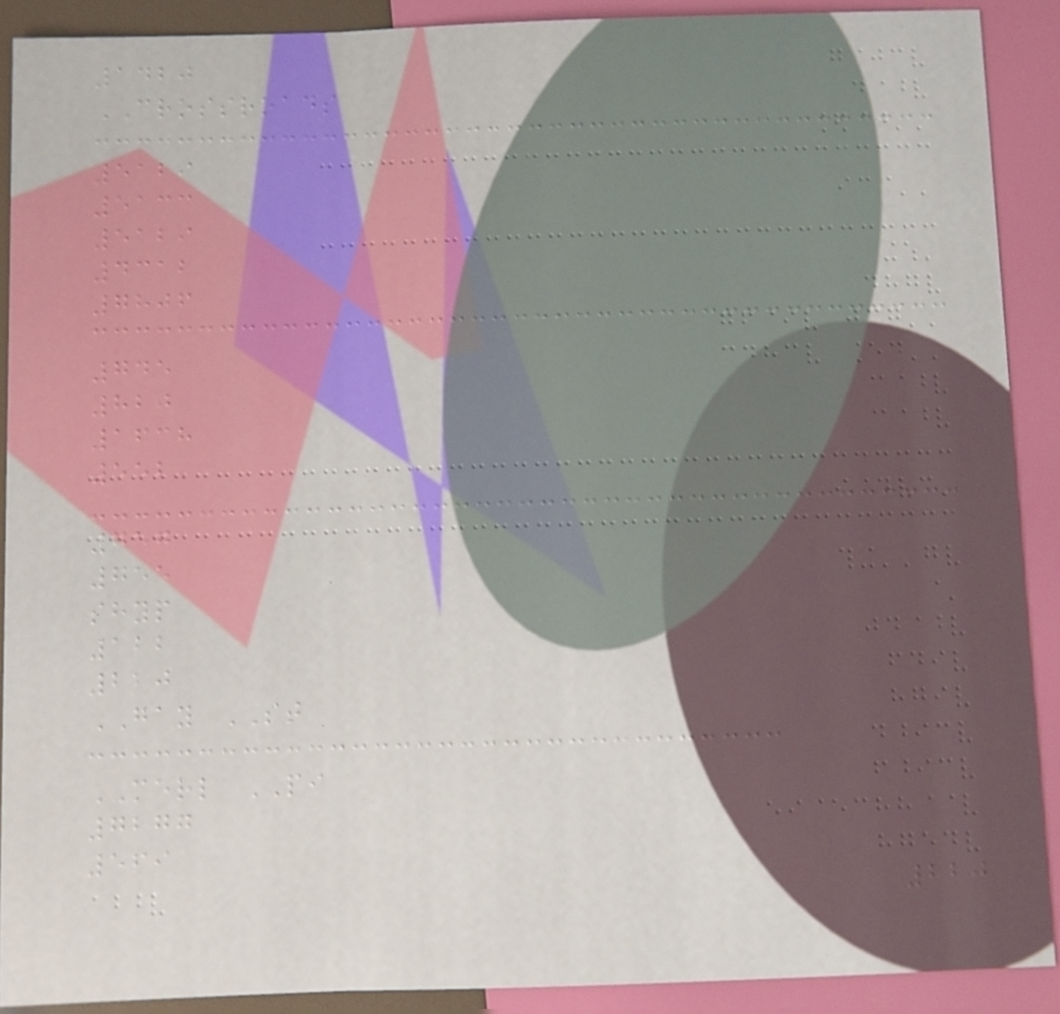1420
CROSSROADS
5129
5133
5129
4312
7806
745
820
1638
552
757
755
shyp
122
220
GAY ST
MERL PI
7277
569
220
